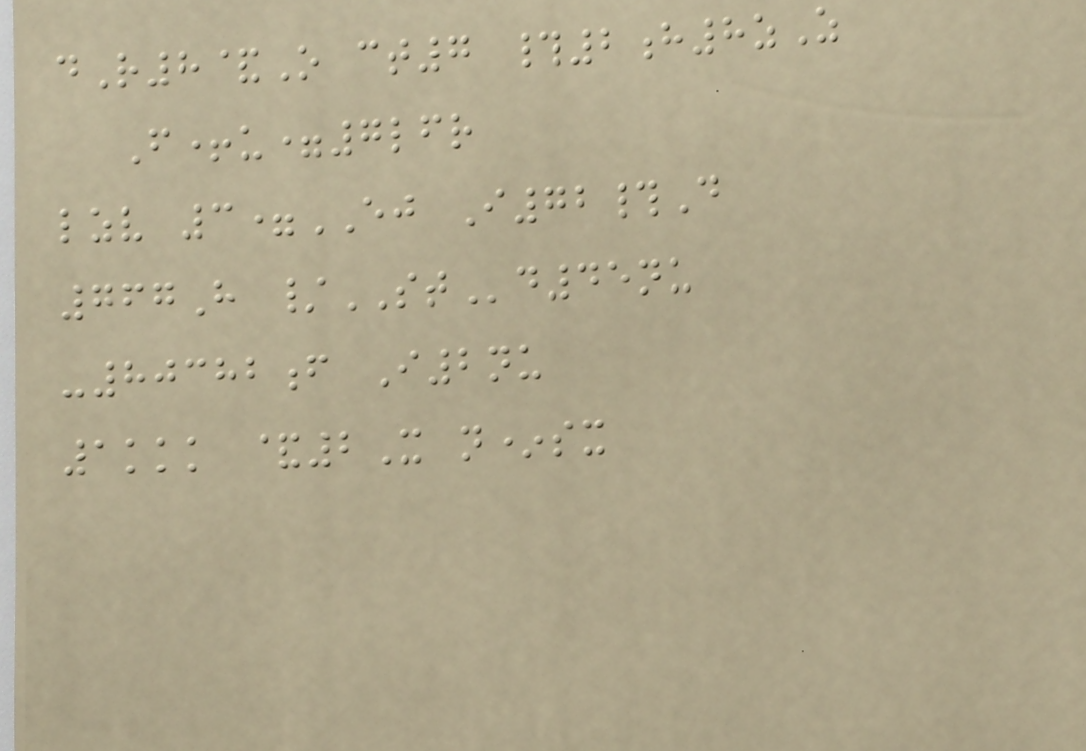dR8&O ct7 #2h8zZ
F+u=7lfr
lzv 3=EJ I72#D
767H /STd45nu
-80382f I2nu
1kkk &2X n*sx
